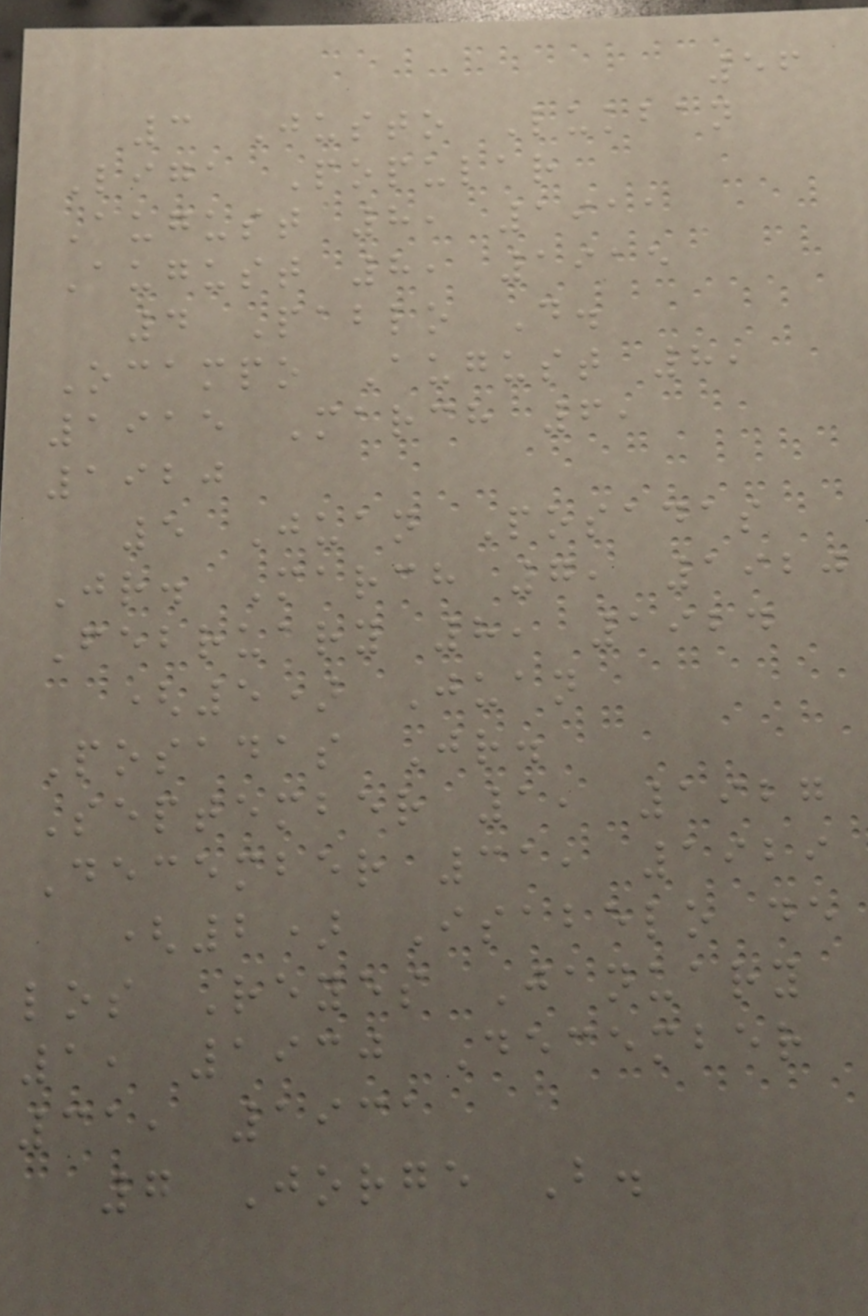56
3 Justo Lukban
Liga Popular
August 8, 1911
August 8, 1915
4 Pablo D.
Ocampo August 8,
1915 March 6,
1920
5 Juan Posadas
Jr. March 7, 1920
February 8, 1924
(5) Juan
Posadas Jr.
September 1, 1927
December 31, 1929
(2) Isabelo de
los Reyes January
1, 1930 December
31, 1931
7 Jorge B.
